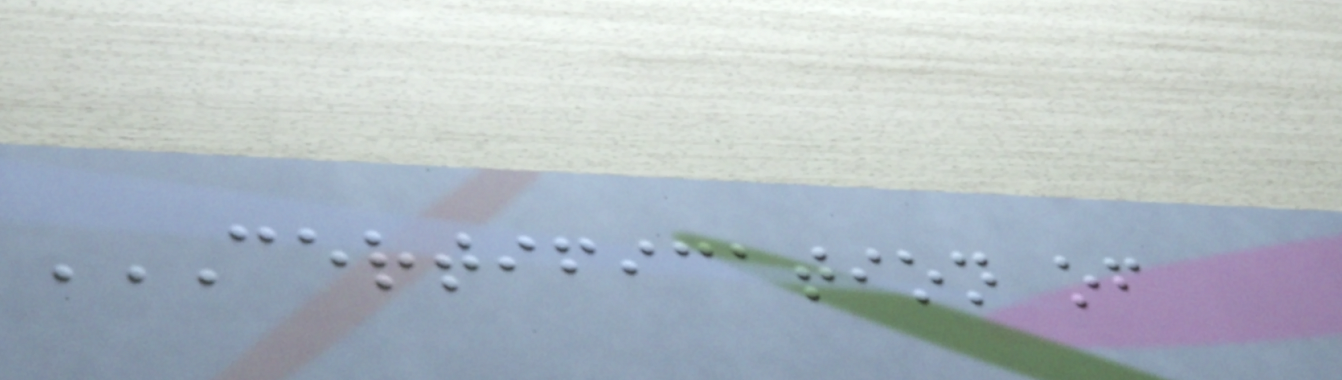CERTIFICATION OF
